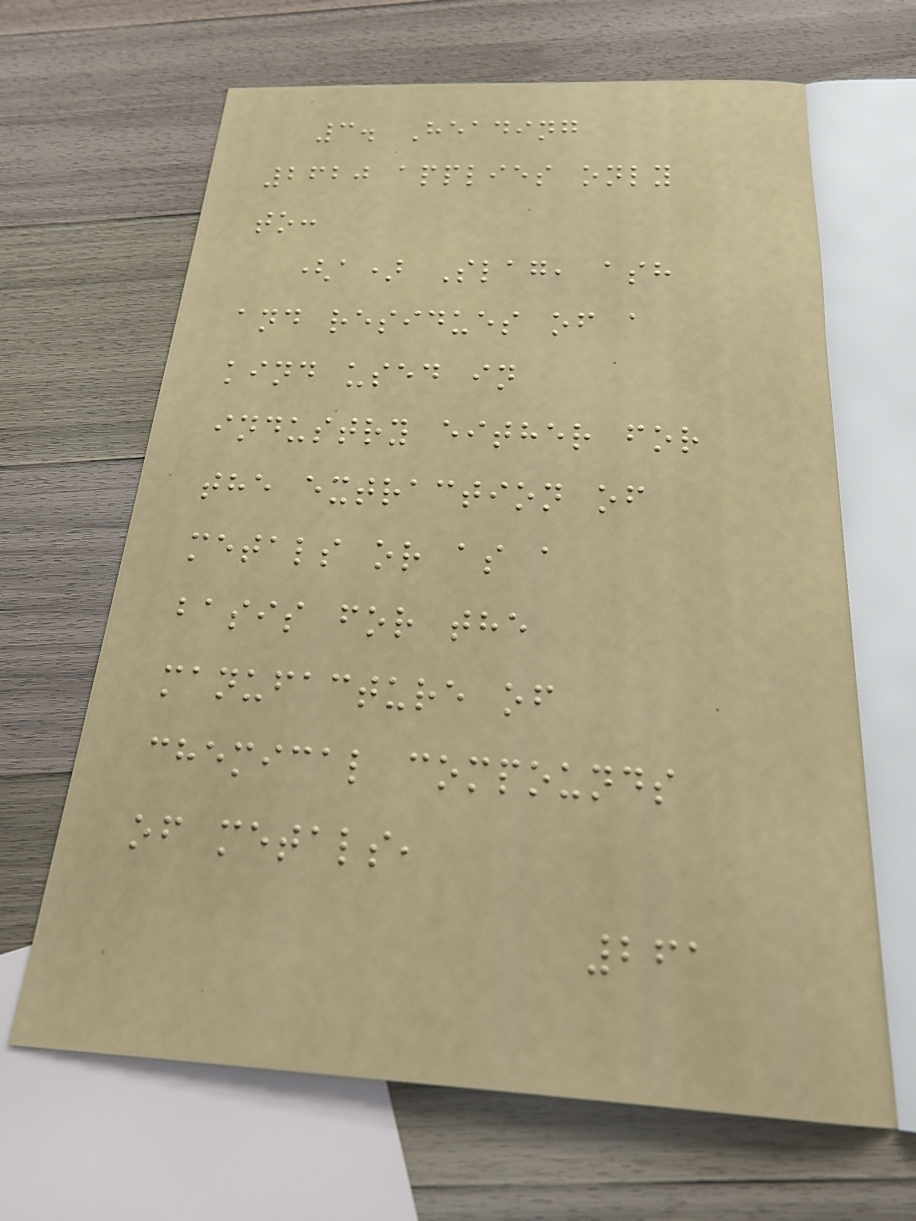3. Heading
2620 applies only
to:
(a) Slag, ash
and residues of a
kind used in
industry either for
the extraction of
metals or as a
basis for the
manufacture of
chemical compounds
of metals,
261
